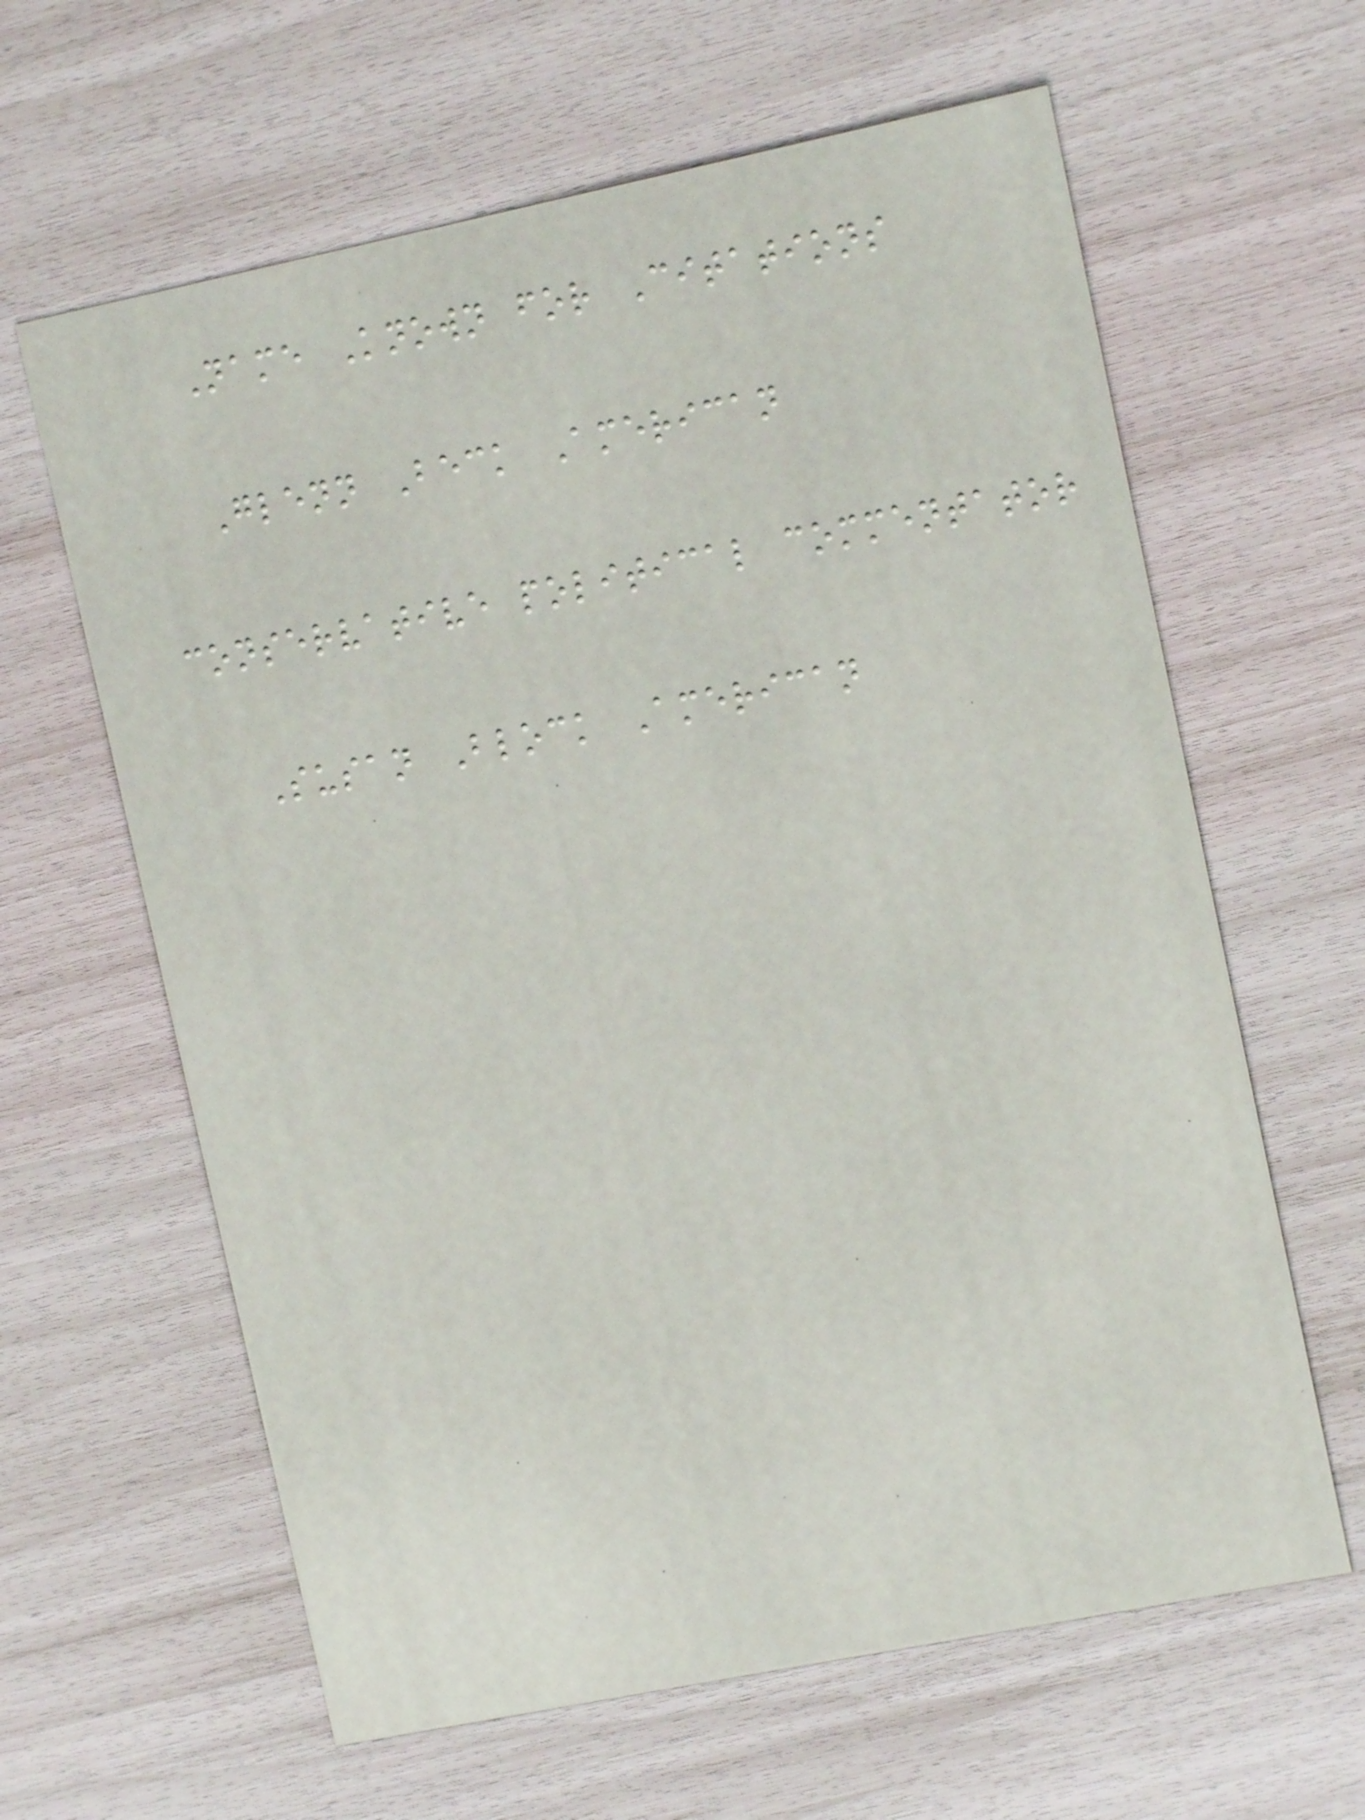Name Known for Citations
Glenn Beck American
conservative political commentator
Susan Block American
